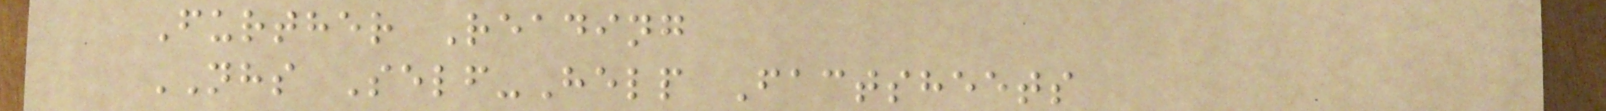Further Reading
NHS Self-Help Factsheets
